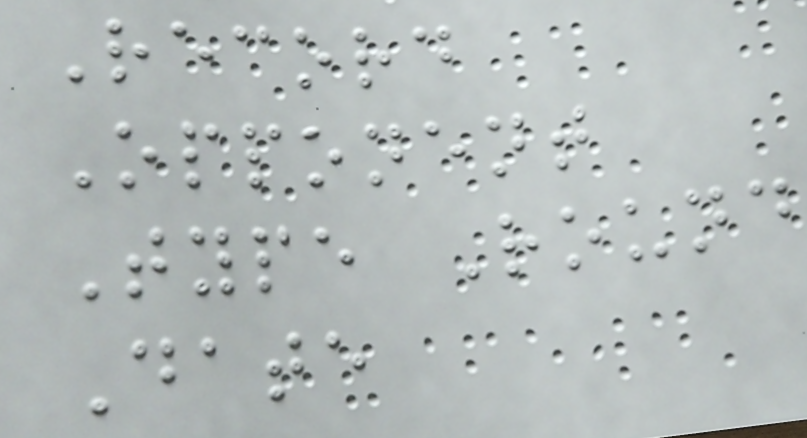Record
Opponent
Type Round
Date
